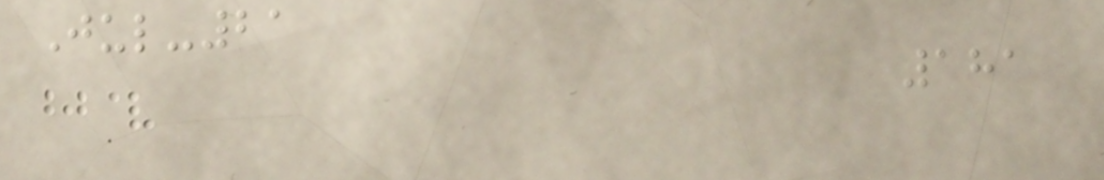Jul-21
181
